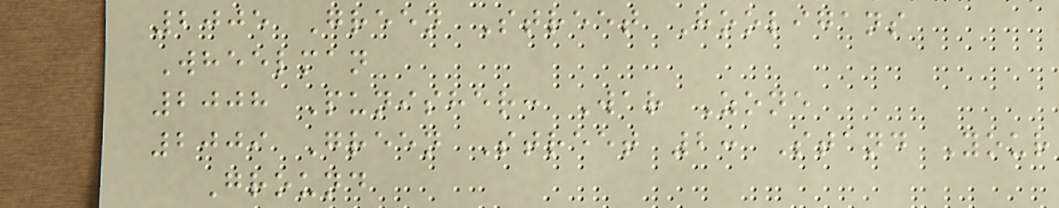2005 Green Street Hooligans
Wheelman
2008 Punisher: War Zone
2009 Green Street 2: Stand Your
Ground
